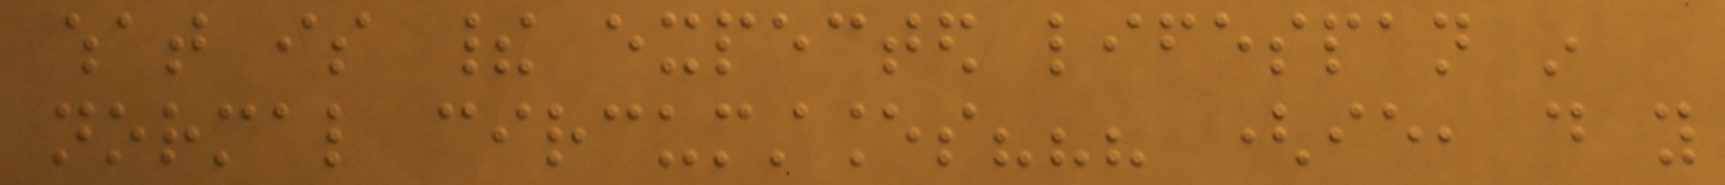what is their expected lifespan in
normal circumstances??? (ie, do you
